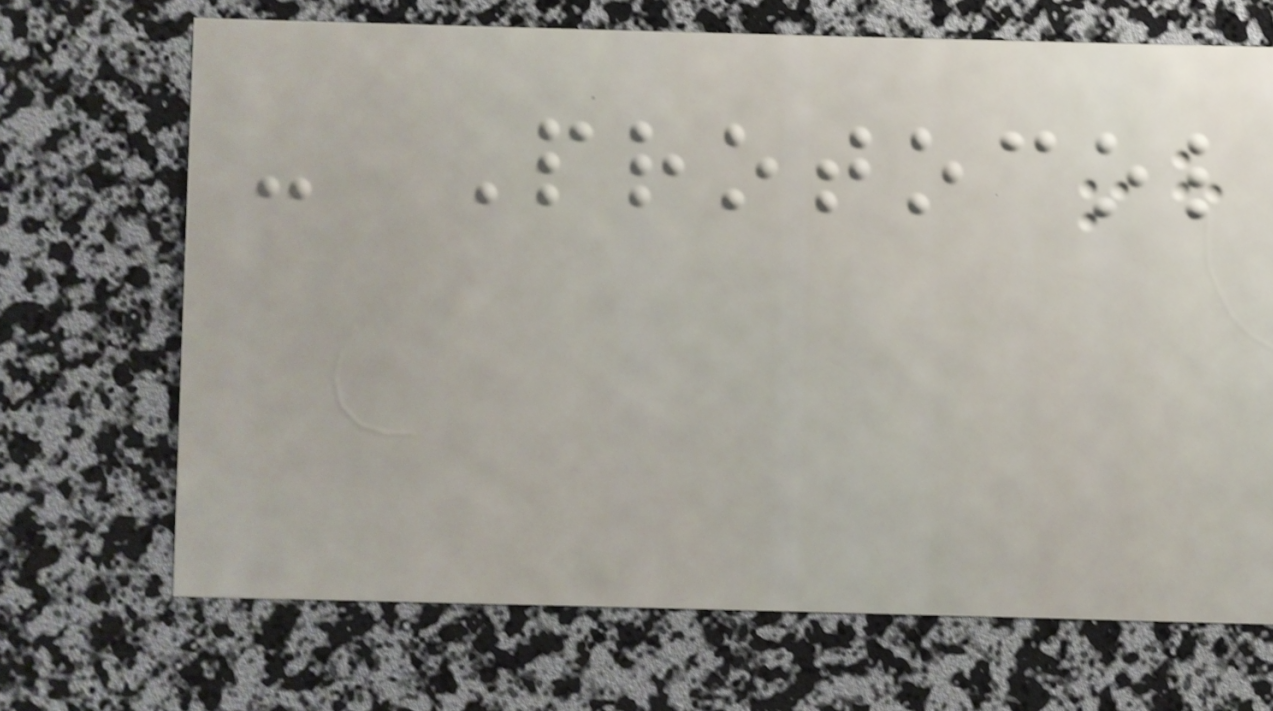- Protocol
